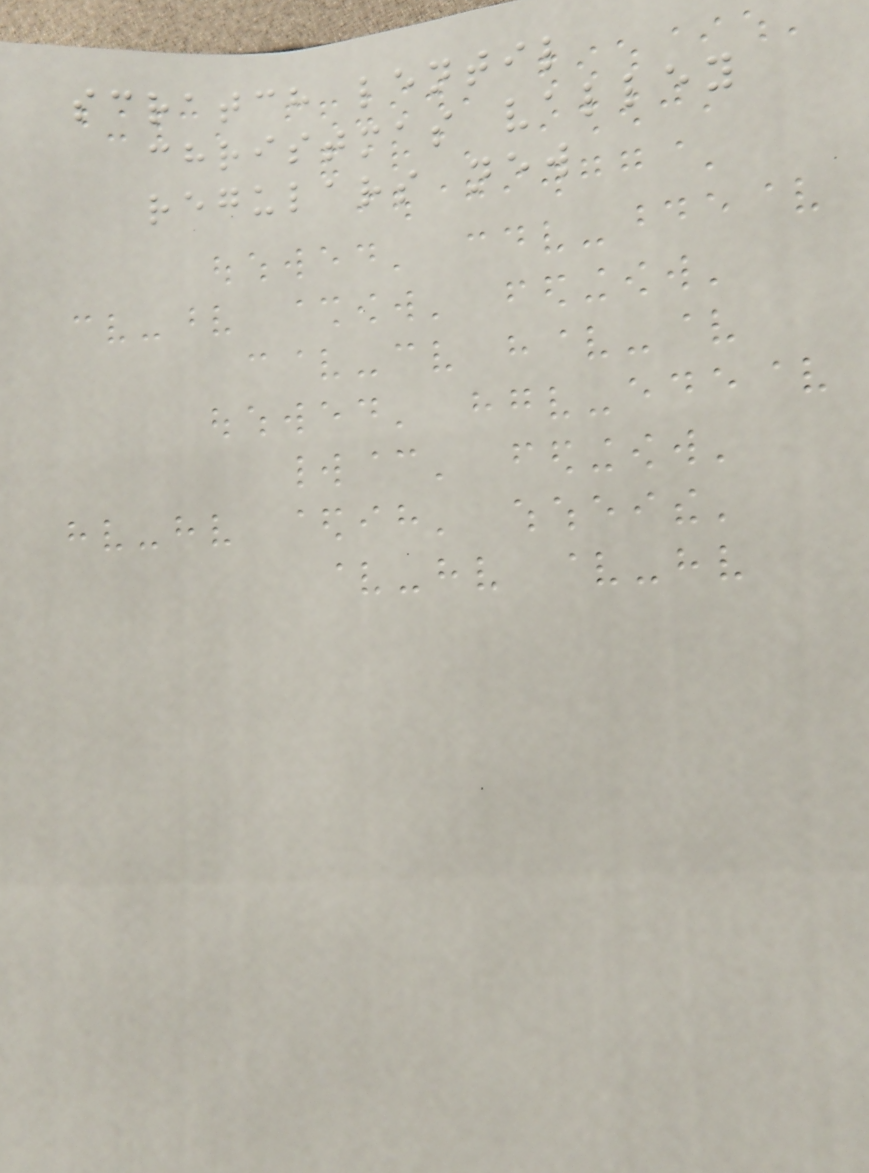scratch lentil
christmas valley
regulars new
